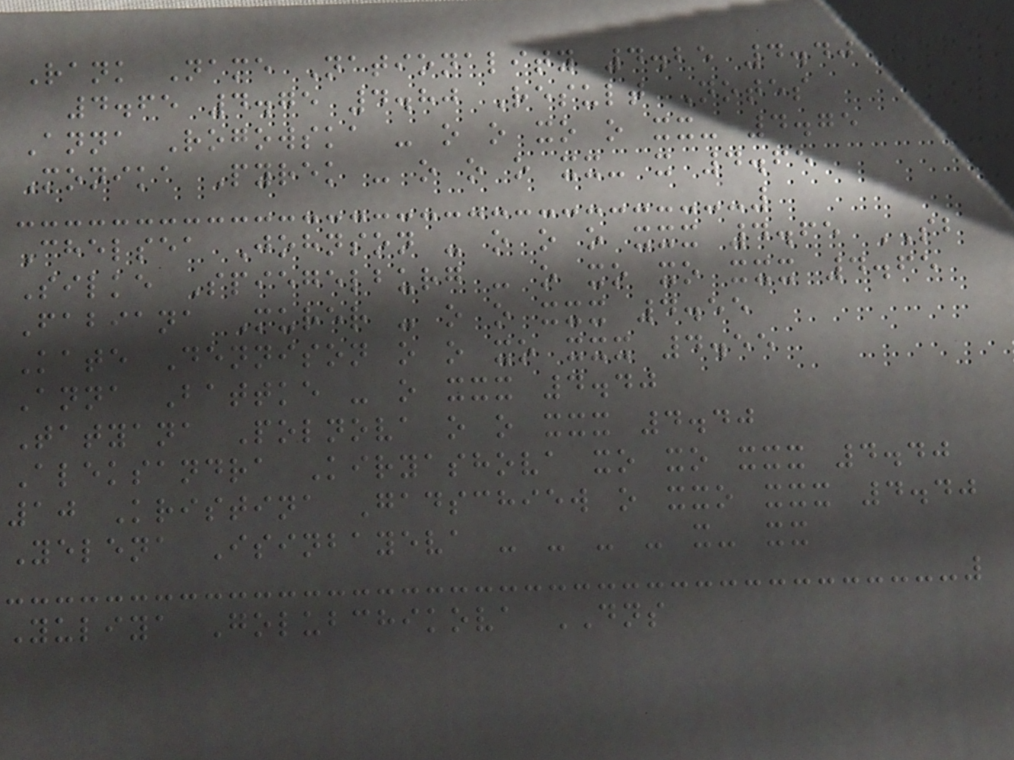Rank Name Nationality 4.25 4.40 4.55
4.65 4.75 4.80 Result Notes
Anna Rogowska - o o xo o xx- 4.75
Monika Pyrek - o o o xx- x 4.65
Chelsea Johnson - o o o xxx 4.65 SB
Silke Spiegelburg - o xo xo xxx 4.65
Fabiana Murer - o o xxx 4.55
Kate Dennison o o xo xxx 4.55
Anna Battke - o xxx 4.40
Tatyana Polnova o o xxx 4.40
Aleksandra Kiryashova xo xo xxx 4.40
10 Kristina Gadschiew o xxo xxx 4.40
Yelena Isinbayeva - - - - x- xx
Yuliya Golubchikova DNS
